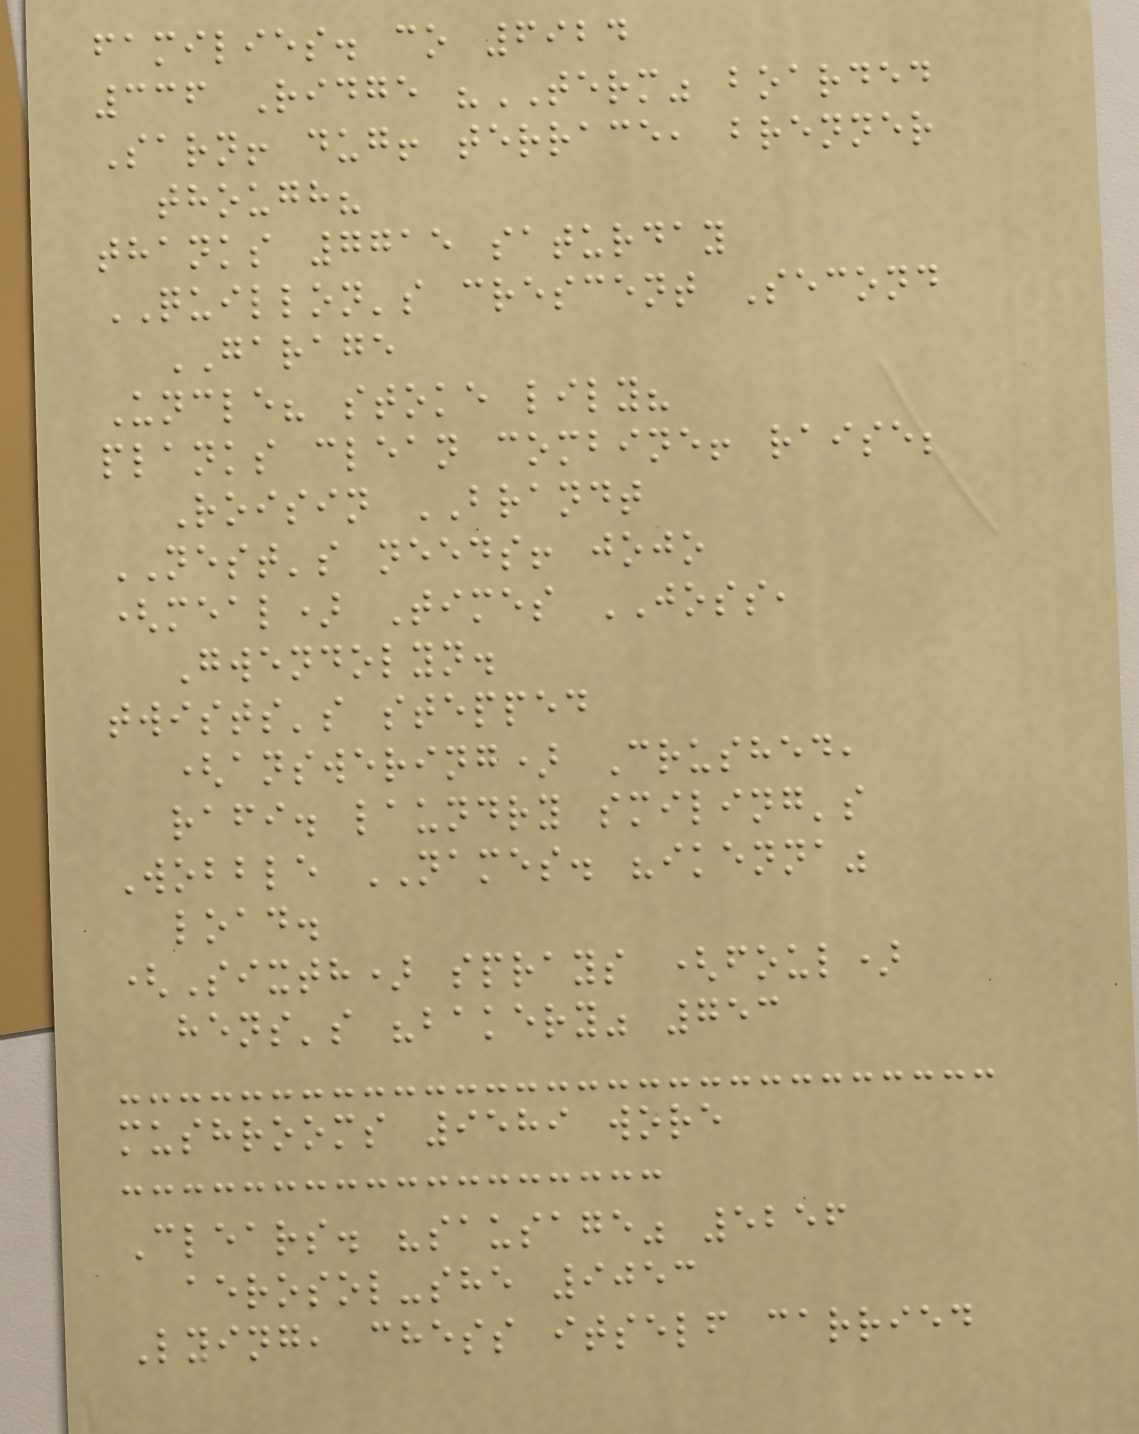families. co 6924
336 Ridge "TERM" boarded
Sarn! dug! terrace, brenner
though?
thanks 7715 saturday
QUILLON's crescent Second
GARAGE
Uncle? stoke lily?
planks clean combine! raise;
Roisin BRANDT
NEST's needs! jojo
(meal) Times JOSS,
Gwendolyn.
twists's stepped
(answering) Crushed,
rafi. laundry smiling's
Wobble NAMES. "ikenna"
load.
(Sixth) sprays (foul)
hens's "bakery" 753
mushrooms 9589 wore
Clears. "sausage" 5256
aerosol-she 9053
Lying, chess itself carried
